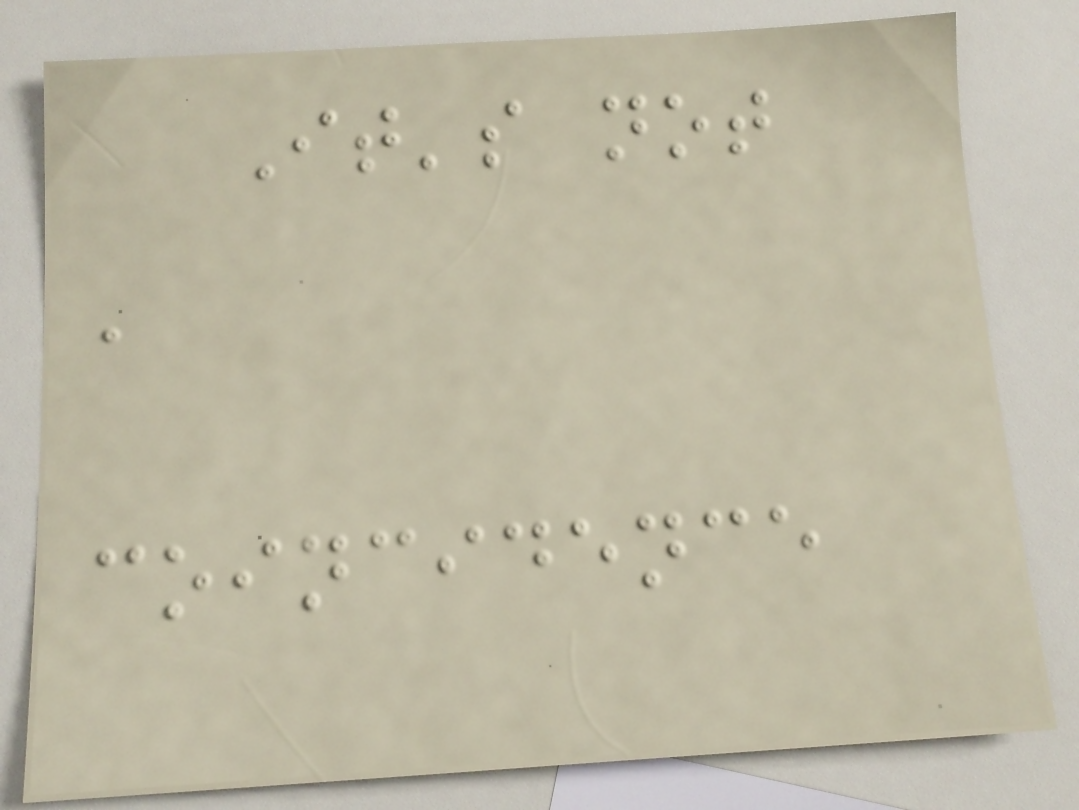It's not
a
coincidence
